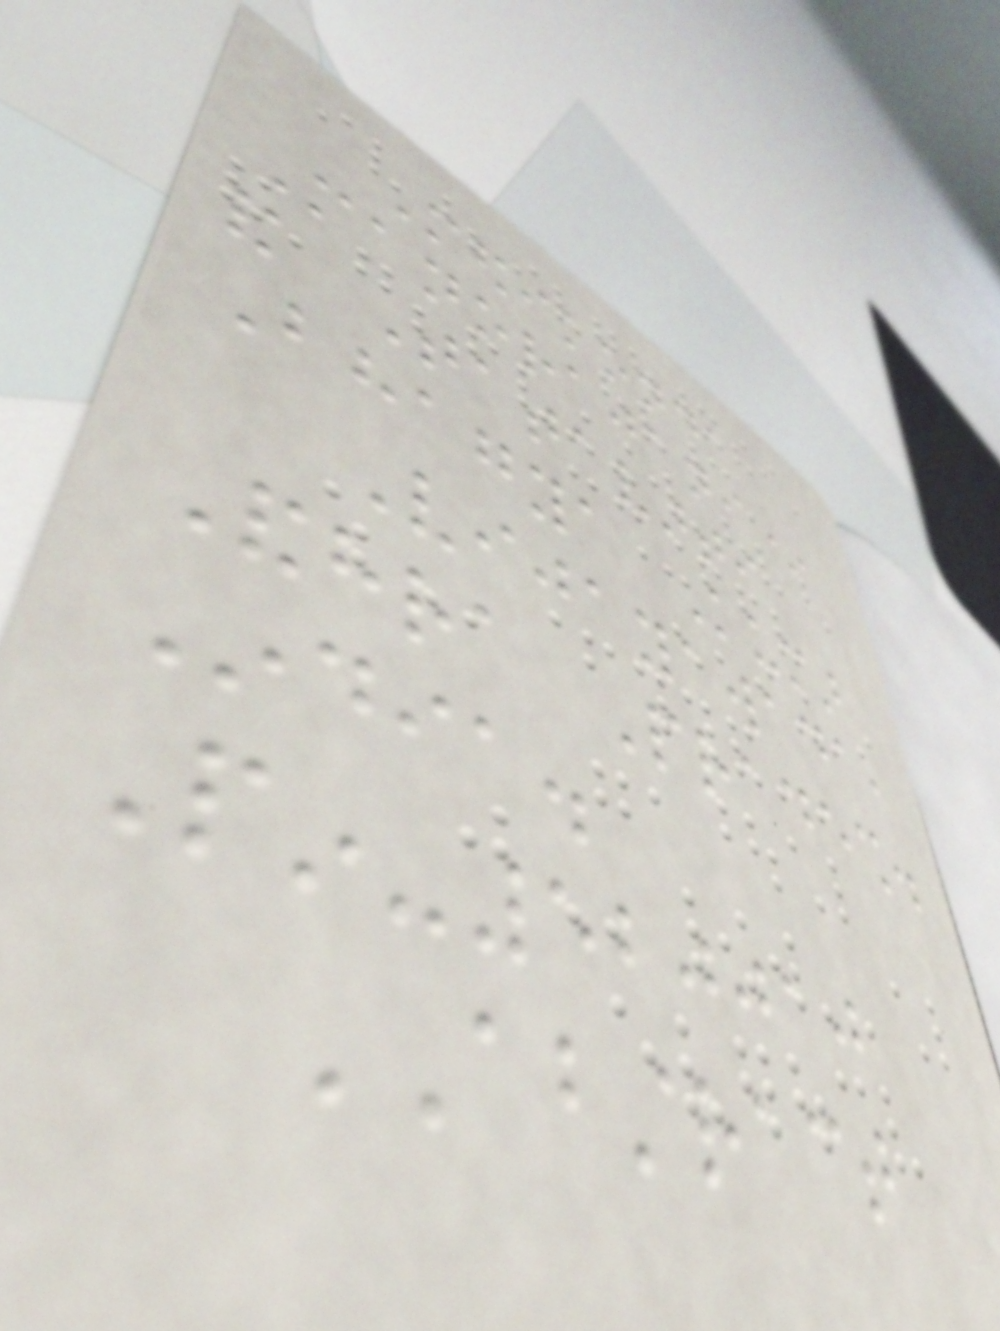Medikonda
Manorajani*
and Tatavarti
Bhagya Kumar
Vijayawada,
Andhra Pradesh.
India.
Pin-520010
ABSTRACT
